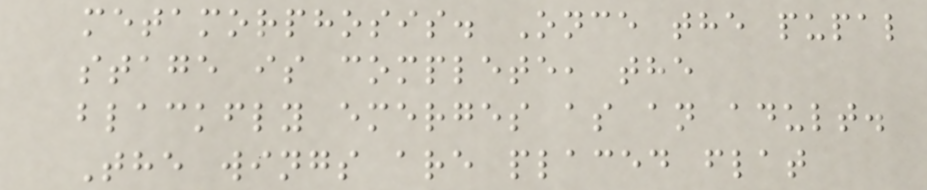metamorphosis. Once the pupal
stage is complete, the
blackfly emerges as an adult.
The wings are placed flat
